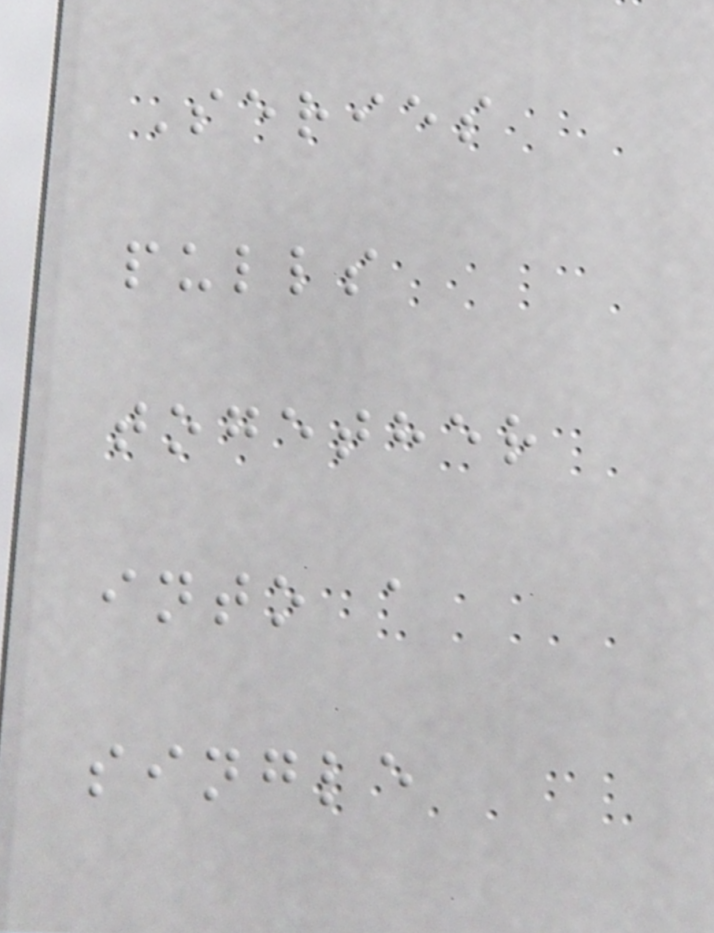Series
pulls
together
into a
single
